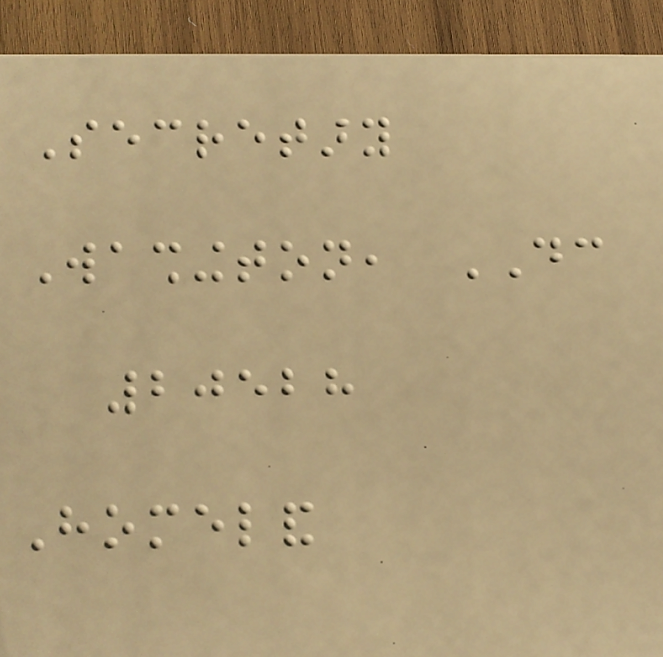Secretary
Washington, DC
20528
Homeland
